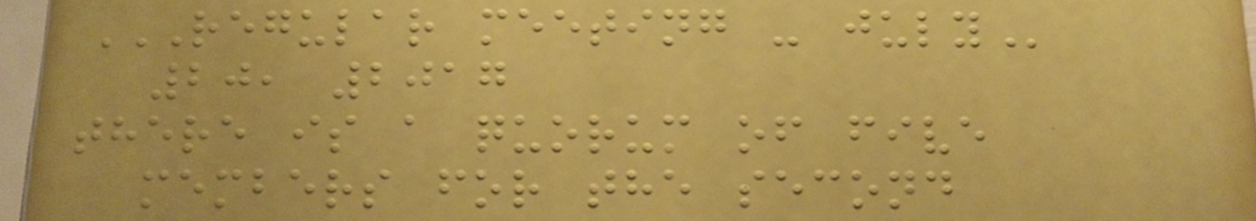REGULAR MEETING - JULY
20, 2017
there is a quorum of five
members for the second
